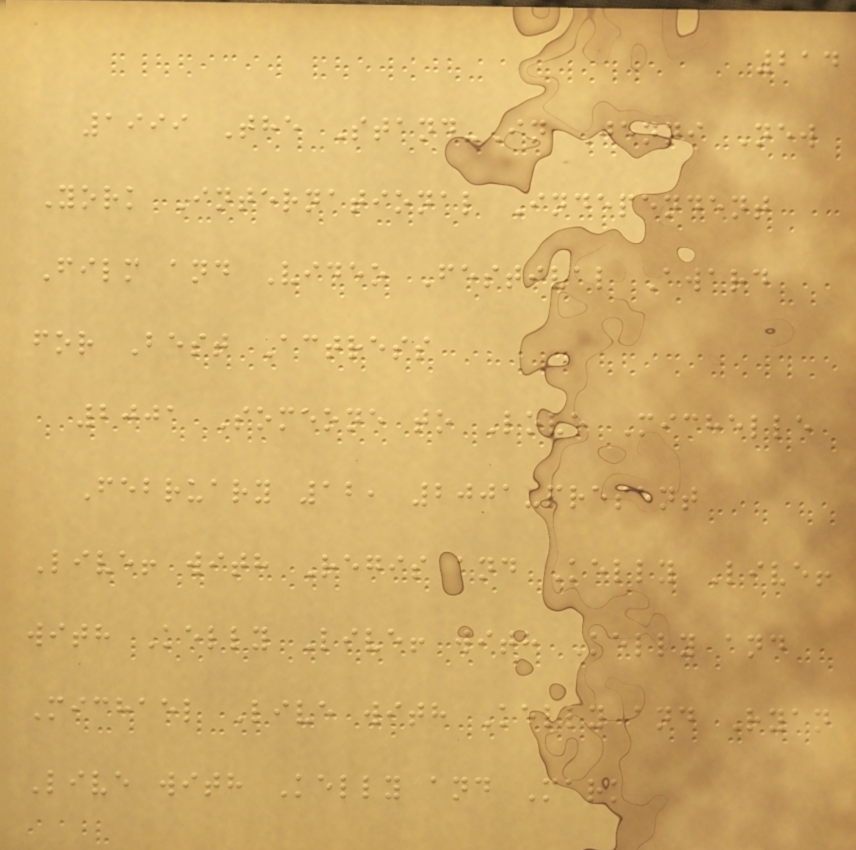214
1999 The Stand-In Jenni New
York International Independent
Film and Video Festival Award
for Best Actress
2001 Someone to Love Michelle
February 12, 2001-present
Live! with Regis and Kelly Live!
with Kelly Live! with Kelly and
Michael Live with Kelly and Ryan
Live with Kelly and Mark
